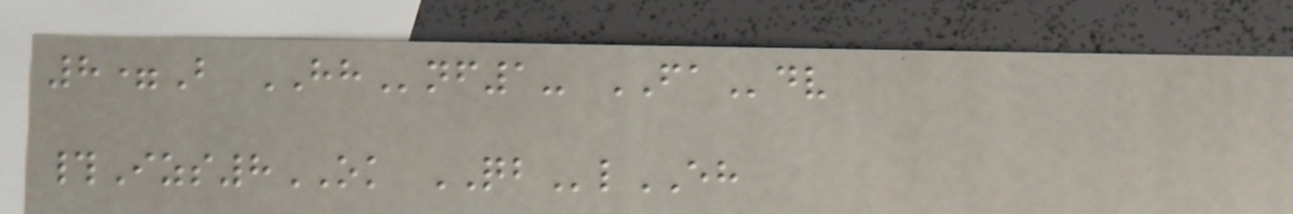8=B HHnf1- FAdv
#Izs8OK QBlEH
